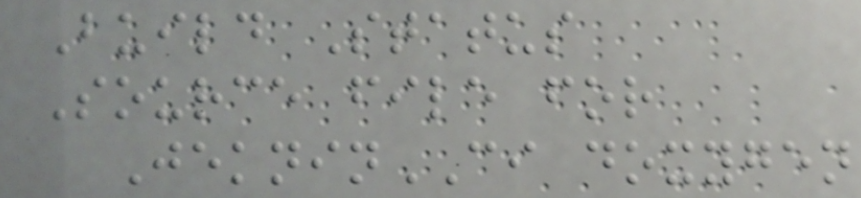Build Status
Source file for
JekninCI doxygen
